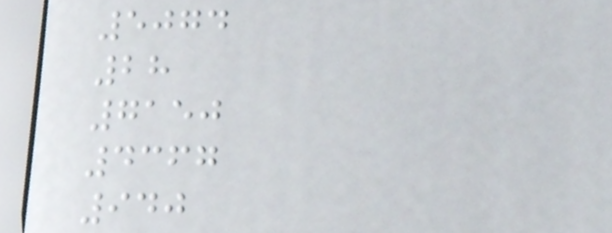5074
28
7150
4367
940
